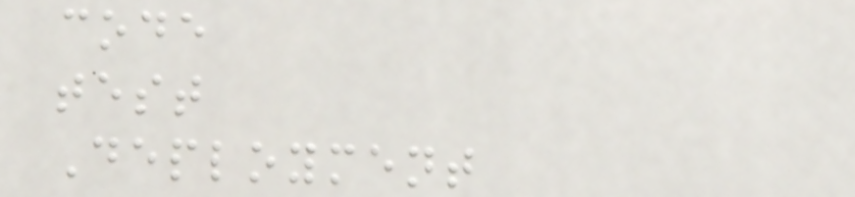code
test
Deployment
